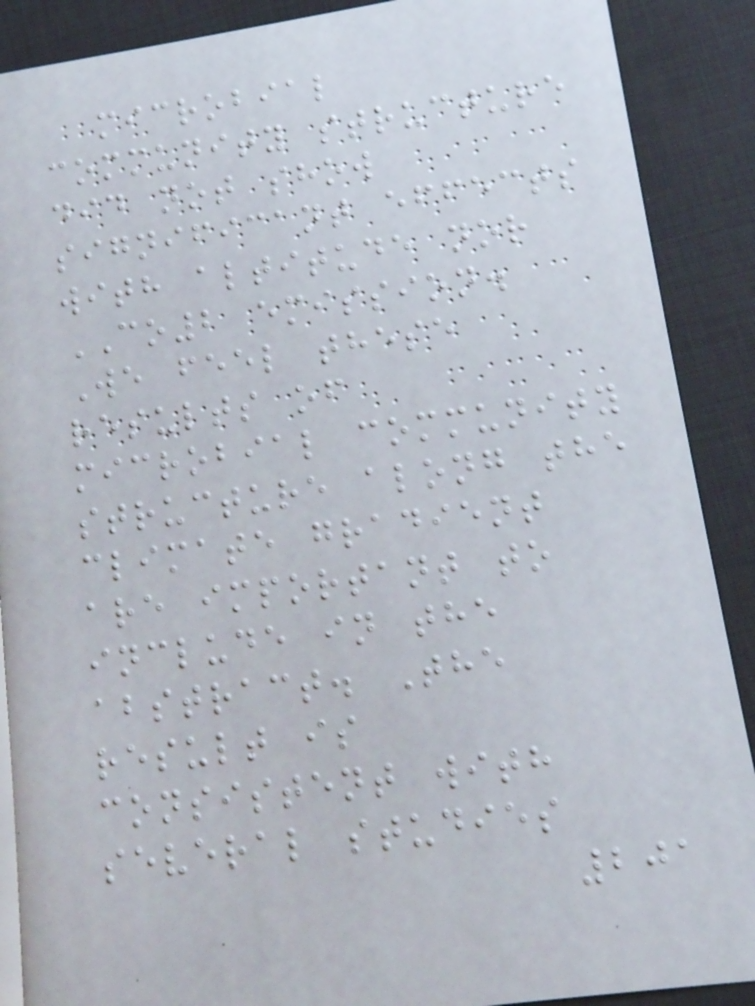microbial
community structure
did not show
significant effects
with altitude nor
CO2 emission.
We feel these
results of
microbial community
structure along the
climate gradient
are important to
include in the
abstract. The
result is
consistent with
several studies
201
